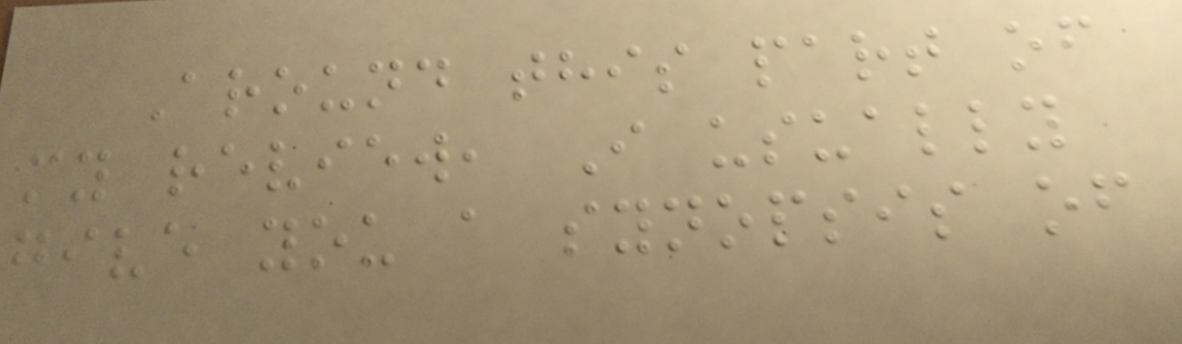Around this part of
my review, I usually
give you a synopsis of
